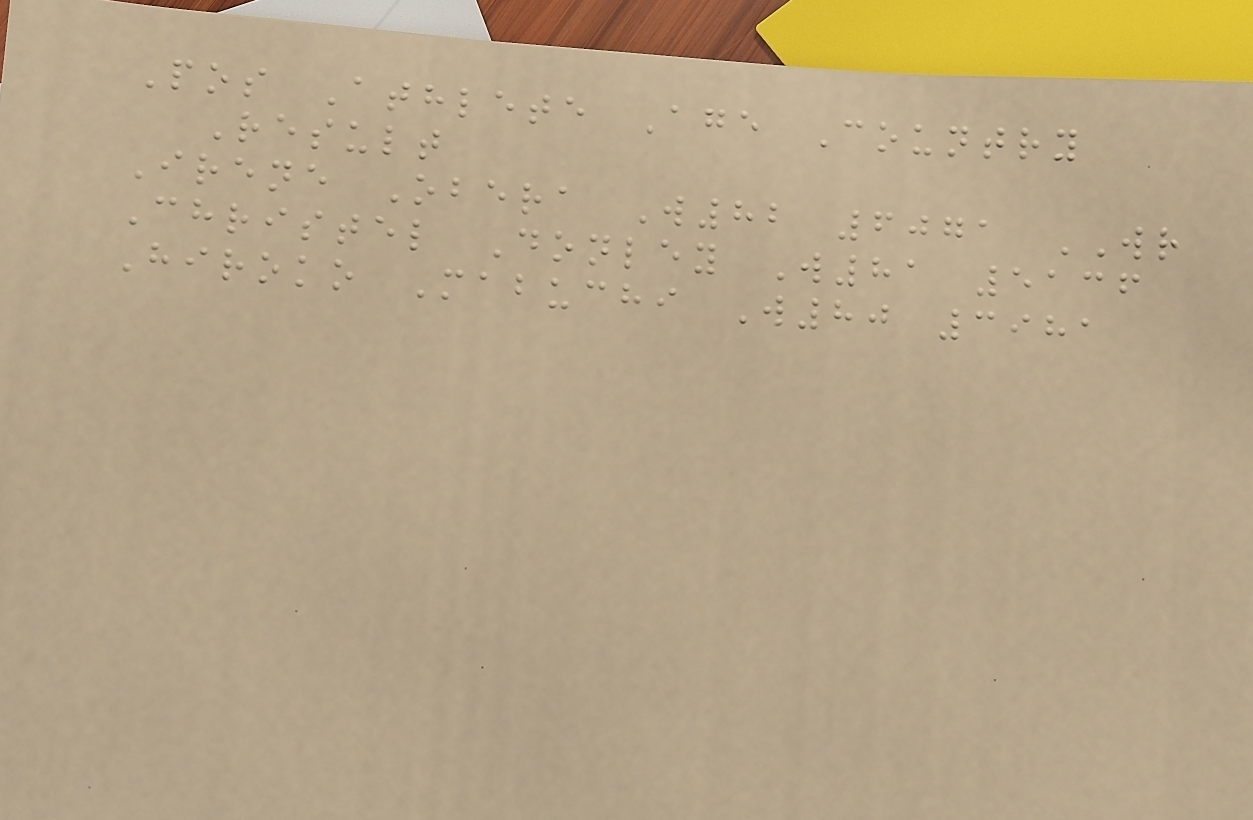Pos Athlete Age Country
Result
Irene Obera W82 6071 WR
Christel Donley W81 5136
Hiroko Mabuchi W80 3981
